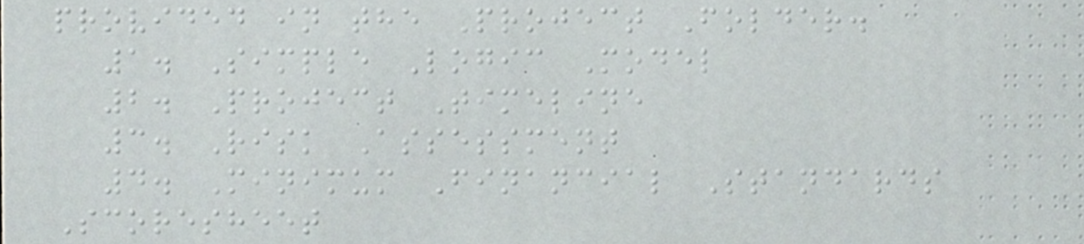provided in the Project Folder.
1. Simple Logic Model
2. Project Timeline
3. Risk Assessment
4. Minimum Financial Standards
Scoresheet
